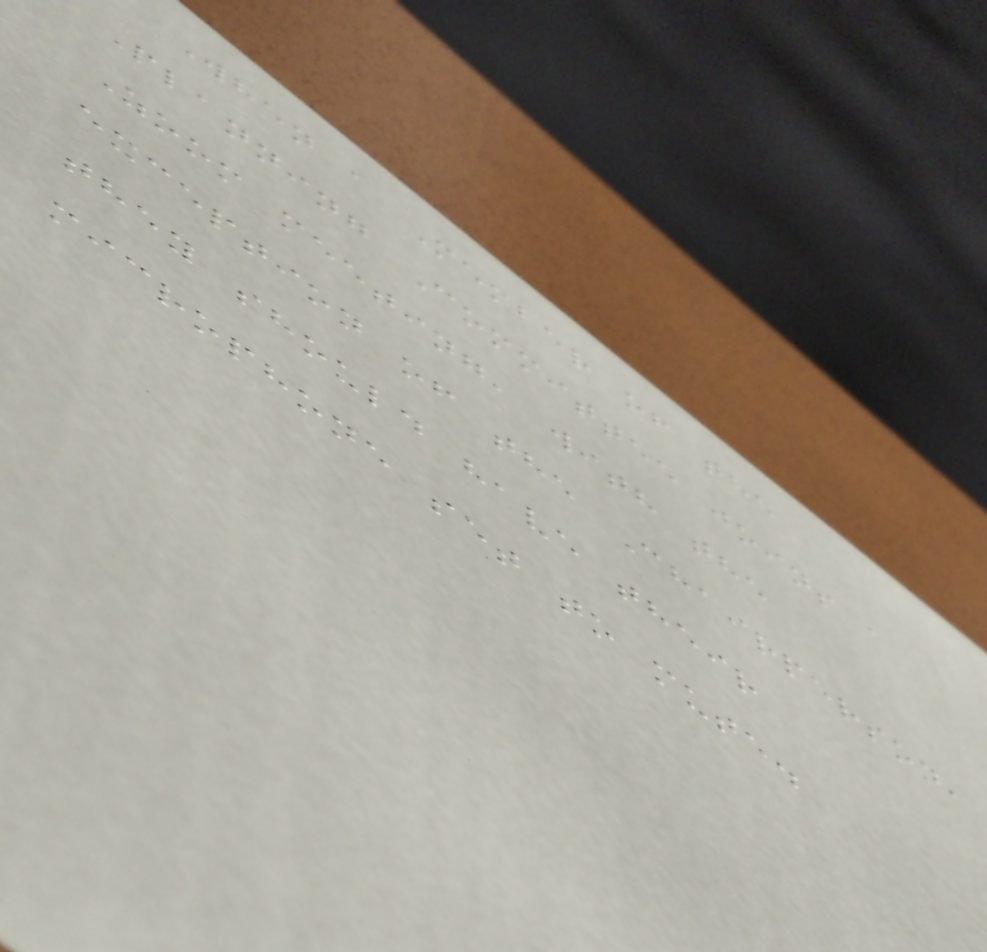When a Member of the
Planning Committee joins a
Zoom meeting, with the
exception of the Chairperson,
they should have their
microphone set to mute.
